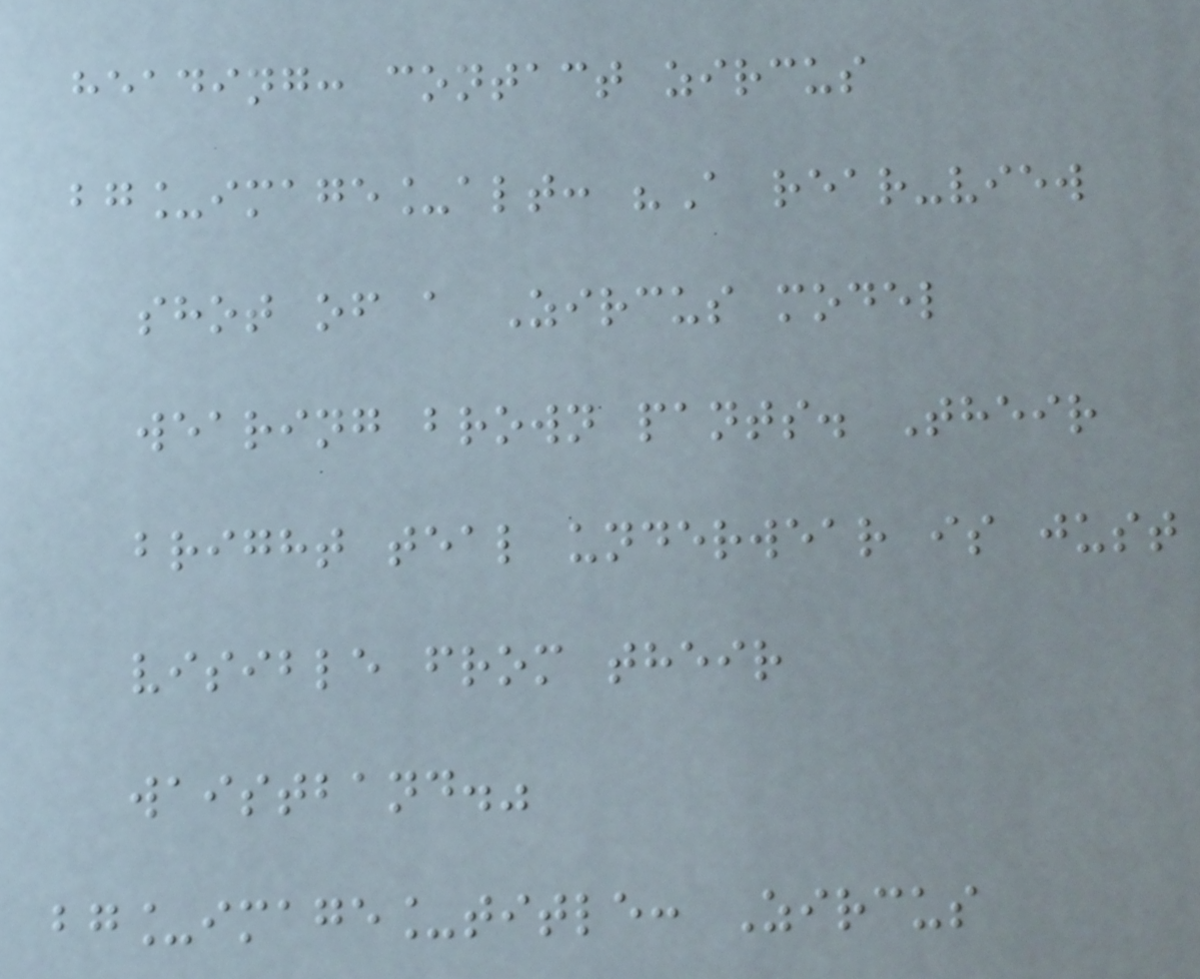heading: contact zircus
bg_image_alt: "A rear-view
shot of a Zircus model
wearing brown pants. Their
bright teal underwear is just
visible from their
waistband."
bg_image_title: Zircus
